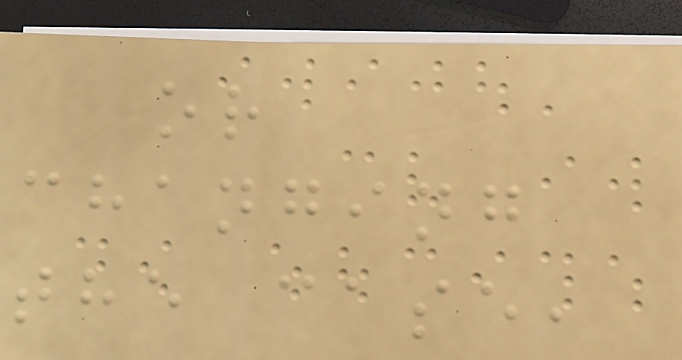or
changing
the case,
